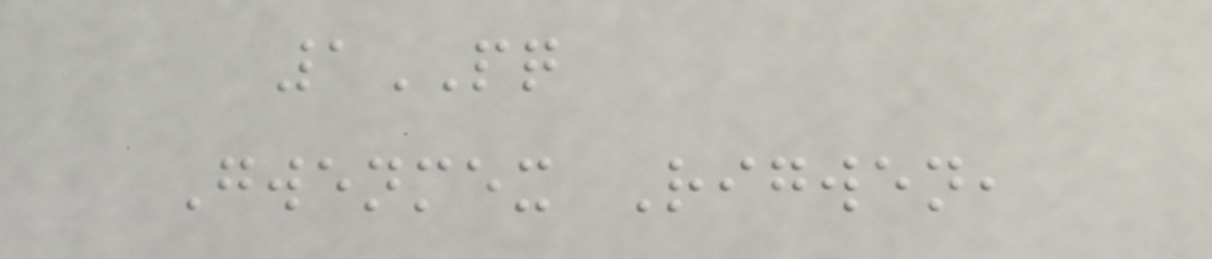1PQ
Gwenmex Rigwen,
